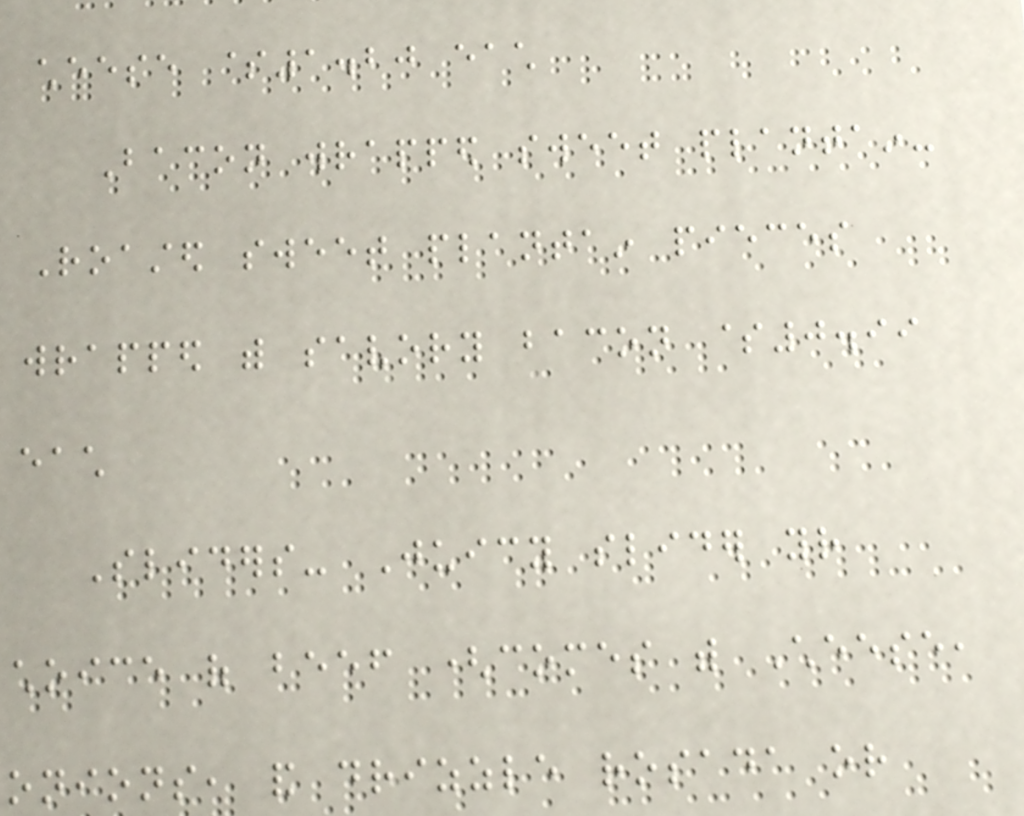cheese $1.20 each
Bacon wrapped sweet plantain-
Roasted sweet plantain pieces
wrapped with savory bacon $0.99
each
Sliders- Juicy slider your
choice of beef (comes with Cheese,
onions, and drizzle rosada or
